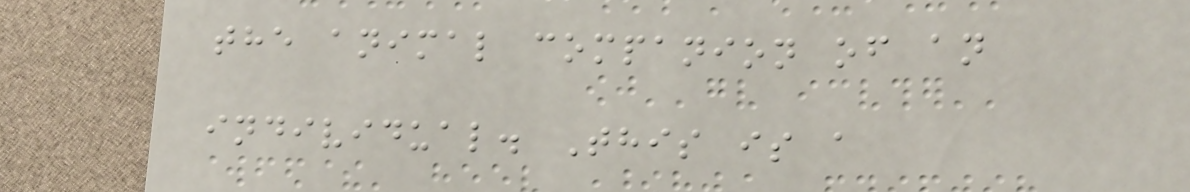the animal companion of an
individual. This is a
